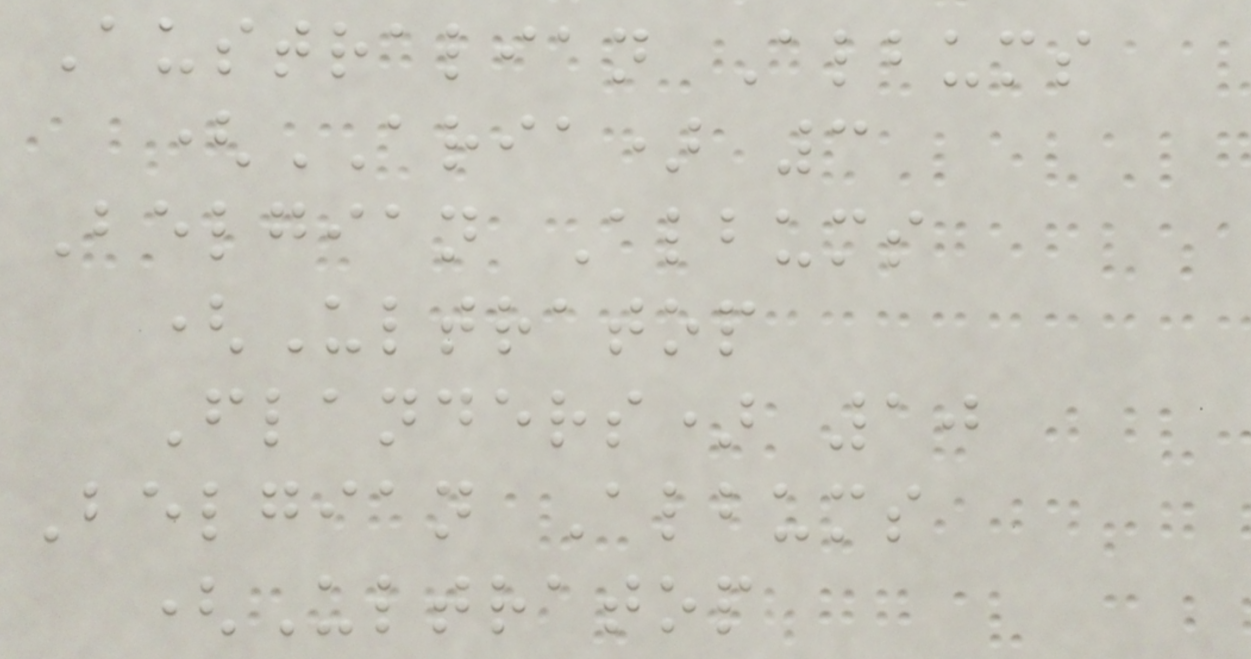Australian Albums
(ARIA) 3
Belgian Albums
(Ultratop
Flanders) 10
Belgian Albums
(Ultratop
